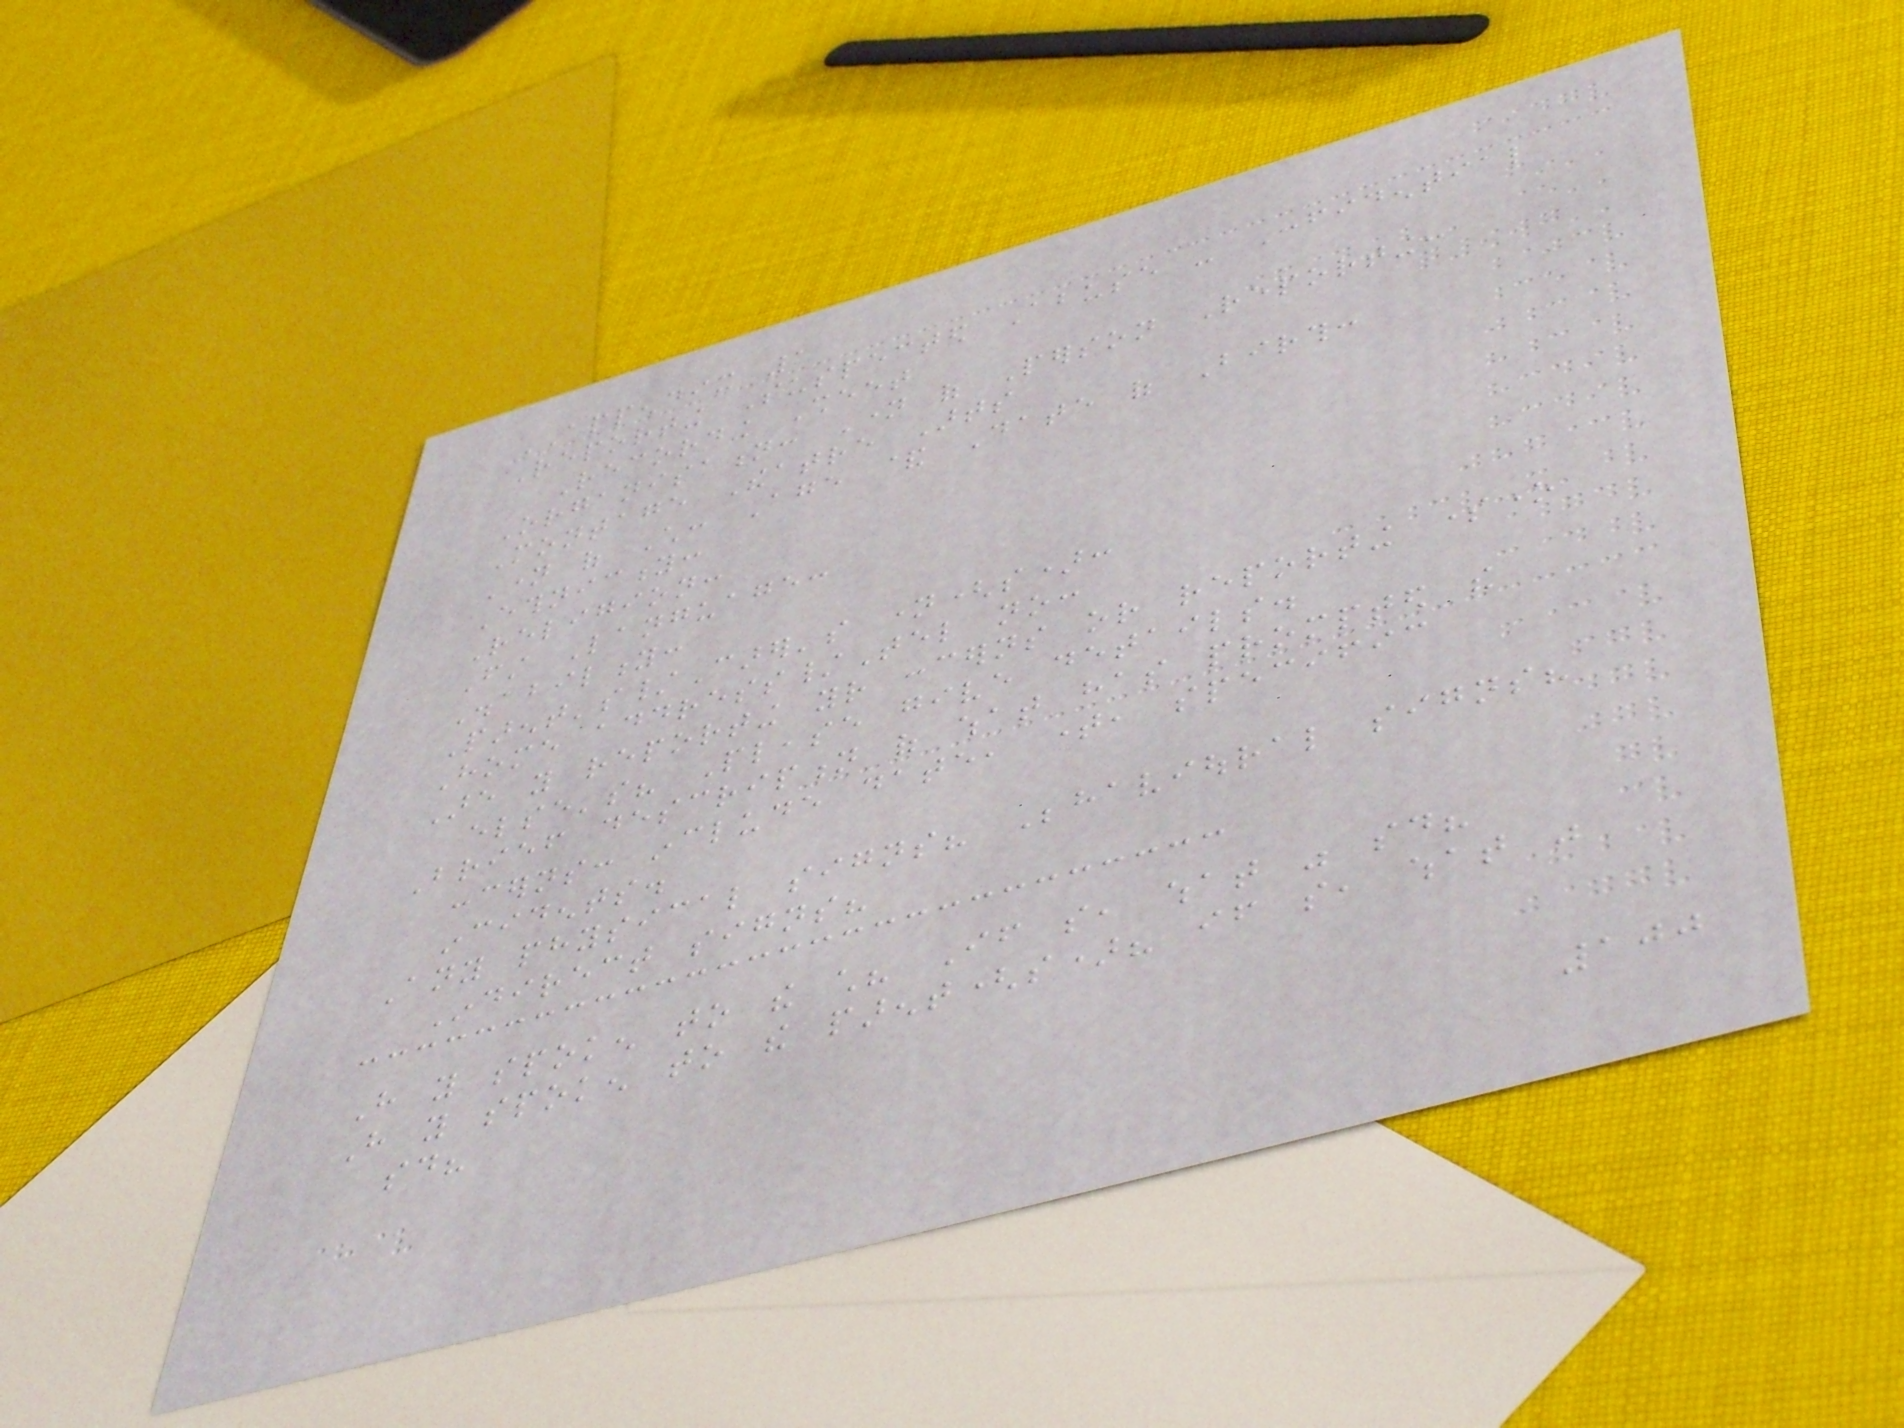APPENDIX 1
Reporting Suspected Abuse - Confidential
Recording Sheet
Organisation: Name of Person Reporting:
Montage Theatre Arts
Name of Child: Age & Date of Birth:
Ethnicity:
Religion:
First Language:
Disability:
Parent's/Carer's name(s):
Home address/Tel no:
Are you reporting your concerns or reporting someone
else's? Please give details.
Brief description of what has prompted the
concerns: include date, time, specific
incidents.
Any physical signs? Behavioural signs?
Indirect signs?
Have you spoken to the child? If so, what was said?
Have you spoken to the parent(s)? if so, what was
said?
100
